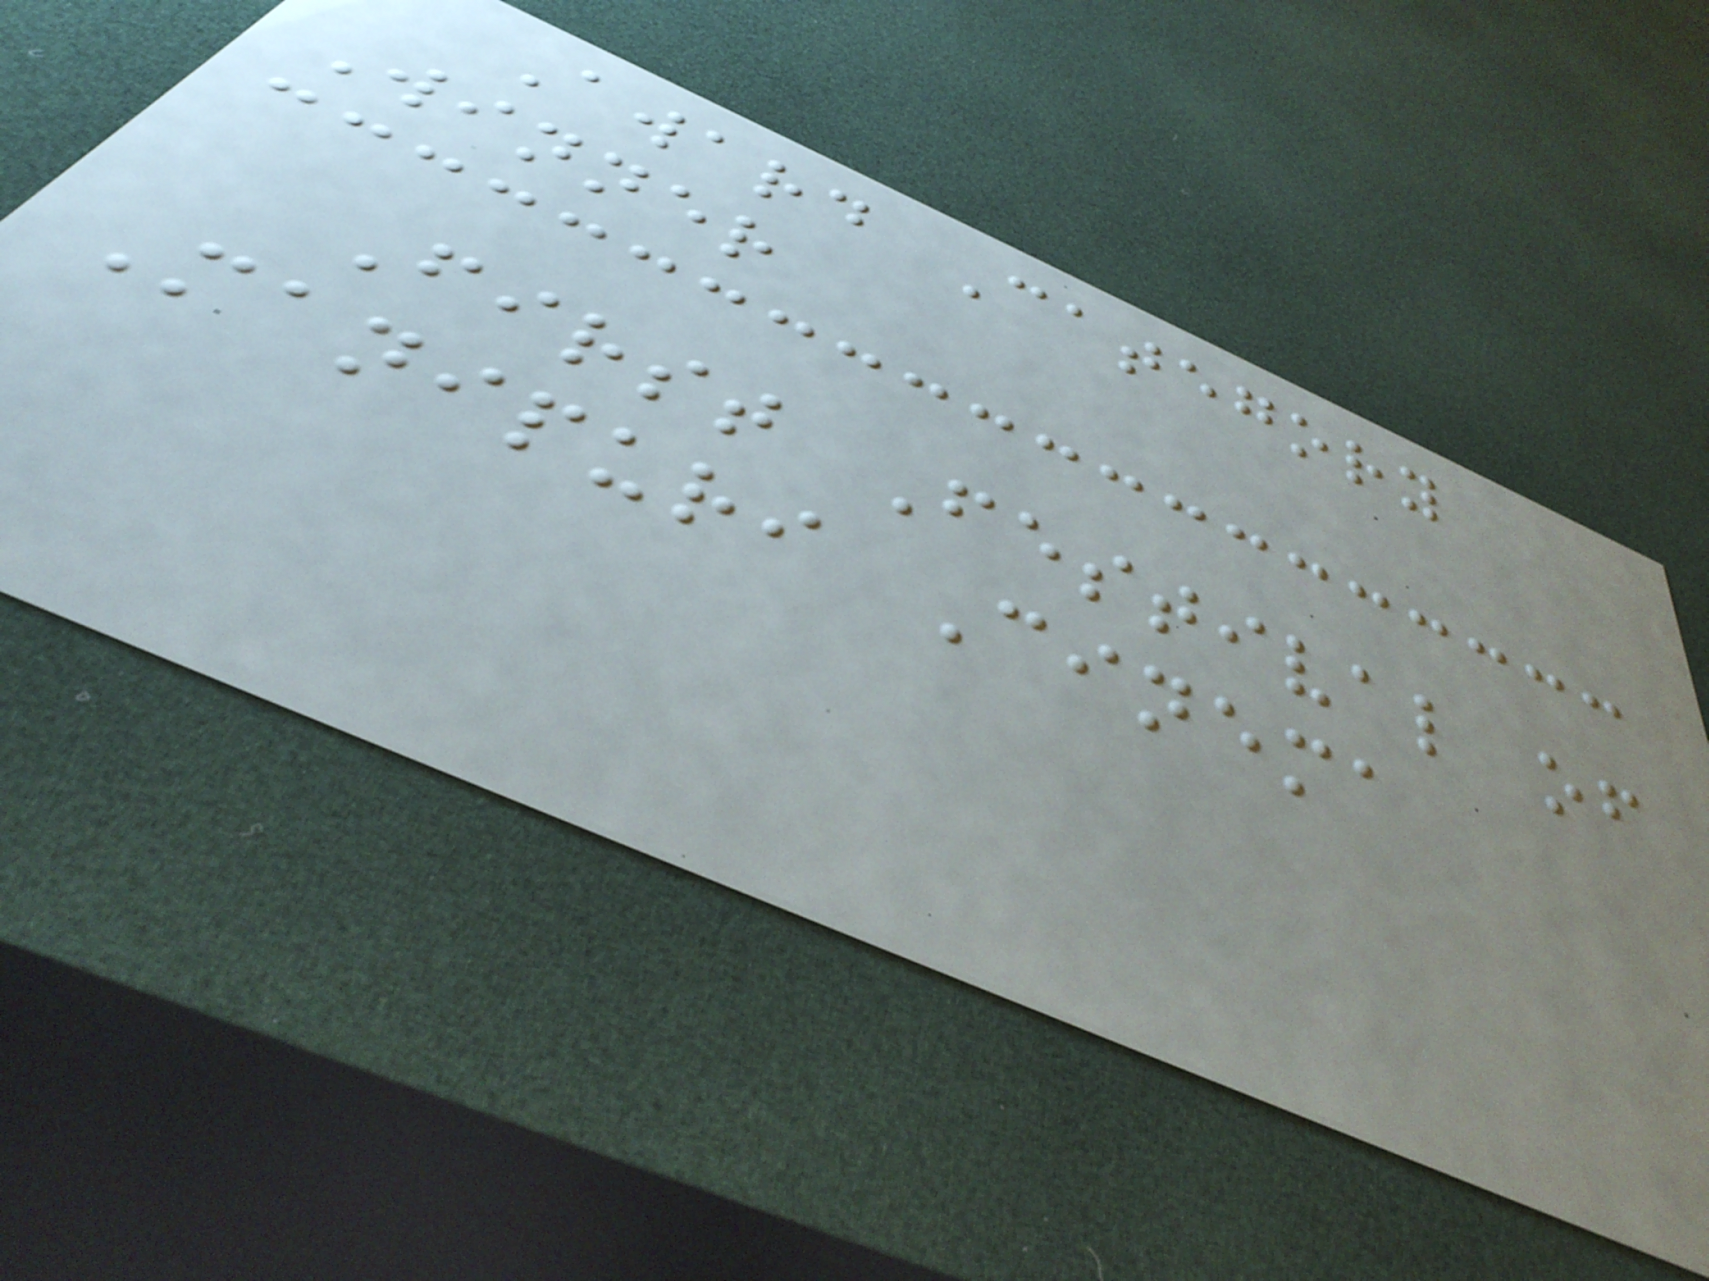Award Category
Winner
First Festival of
Manipuri Cinema
